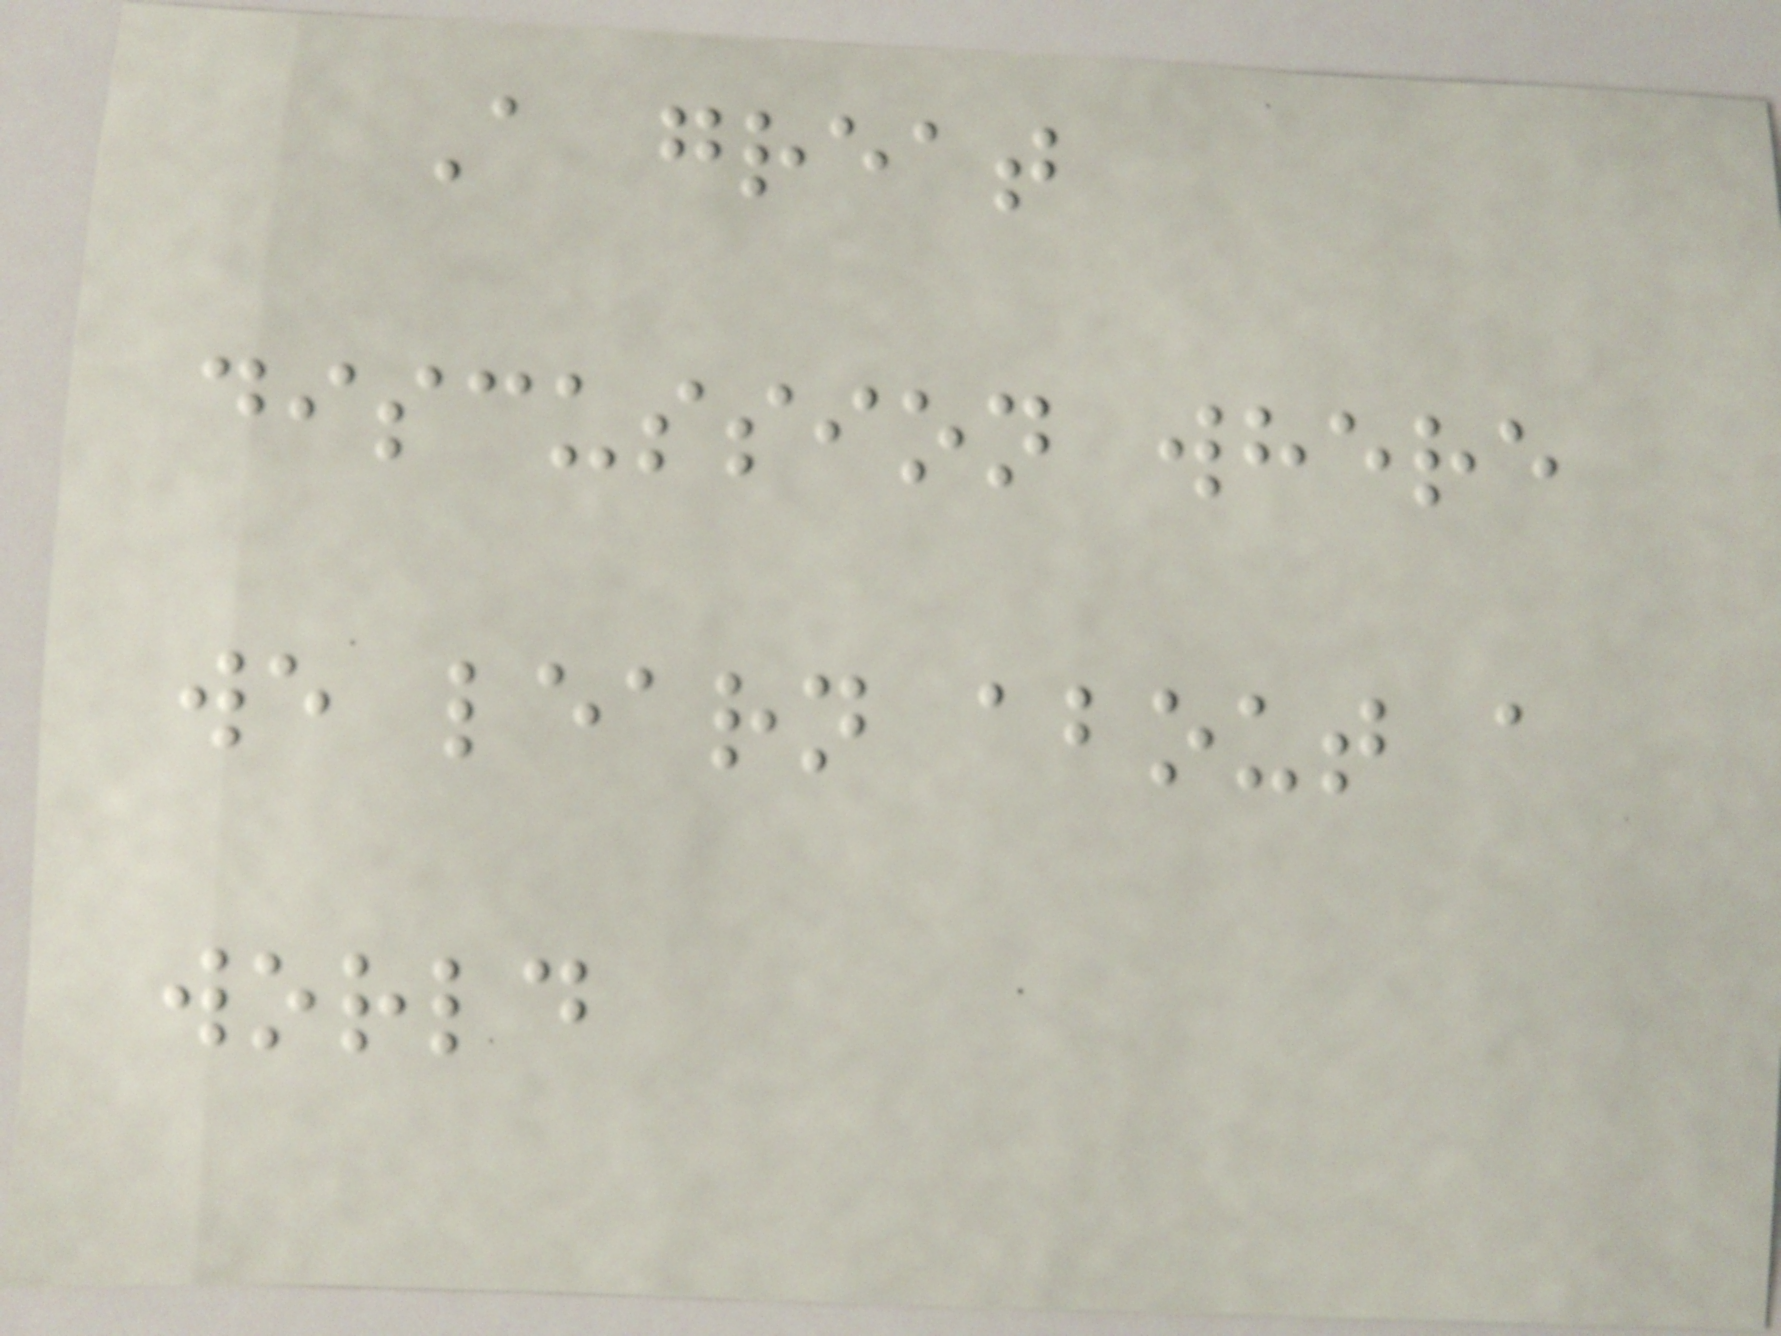A great
discussion where
we learn about a
world
